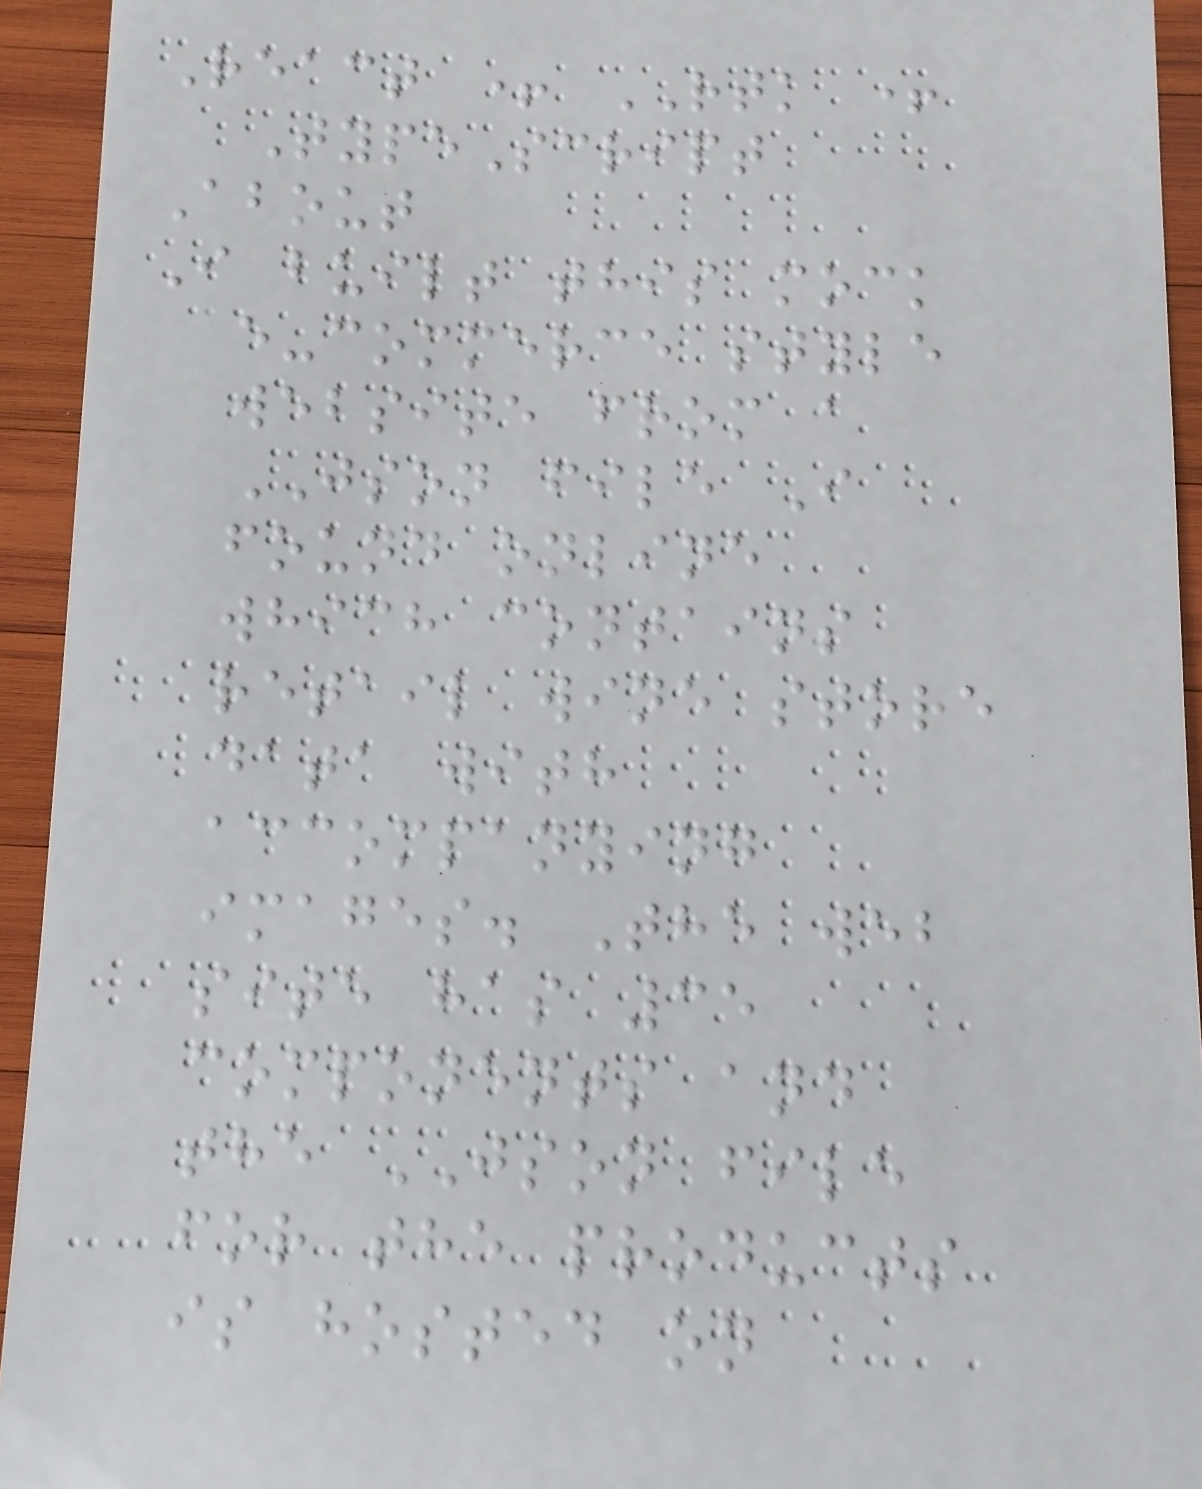React + RTK +
TypeScript
About
I built this mock
e-commerce style
website from a
JSON file I
found online
which contains
retail wine store
data with
accompanying
images. The web
site has 35
components and
the JSON file
for the products
is hosted on
